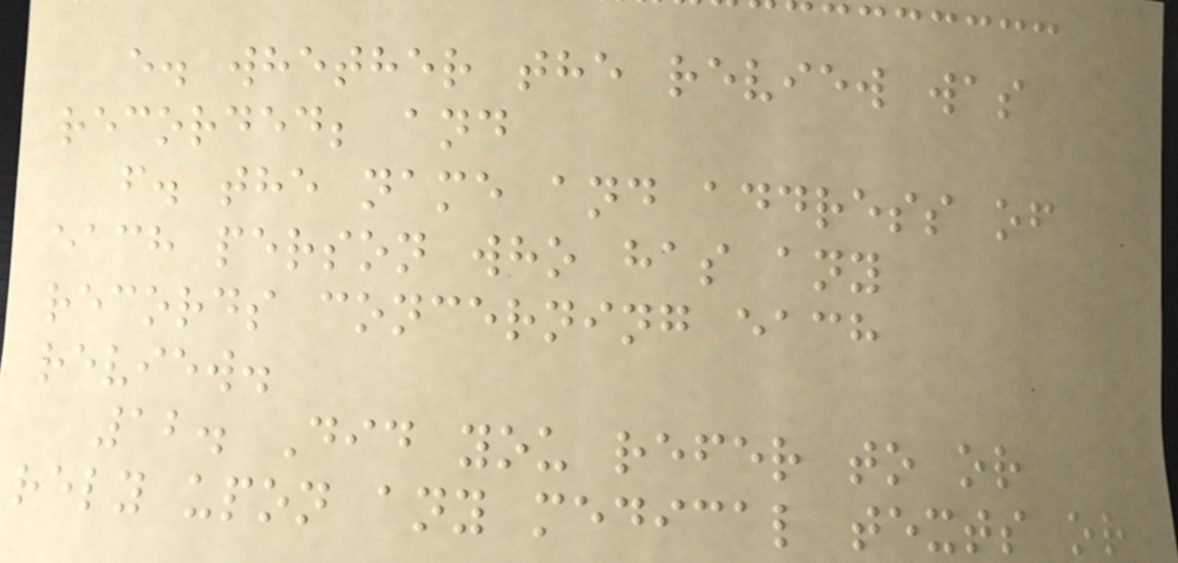e. whether the review was
recorded; and
f. the name and address of
each person who has any
records concerning each
review.
12. Did you refer to or
rely upon any medical texts or
